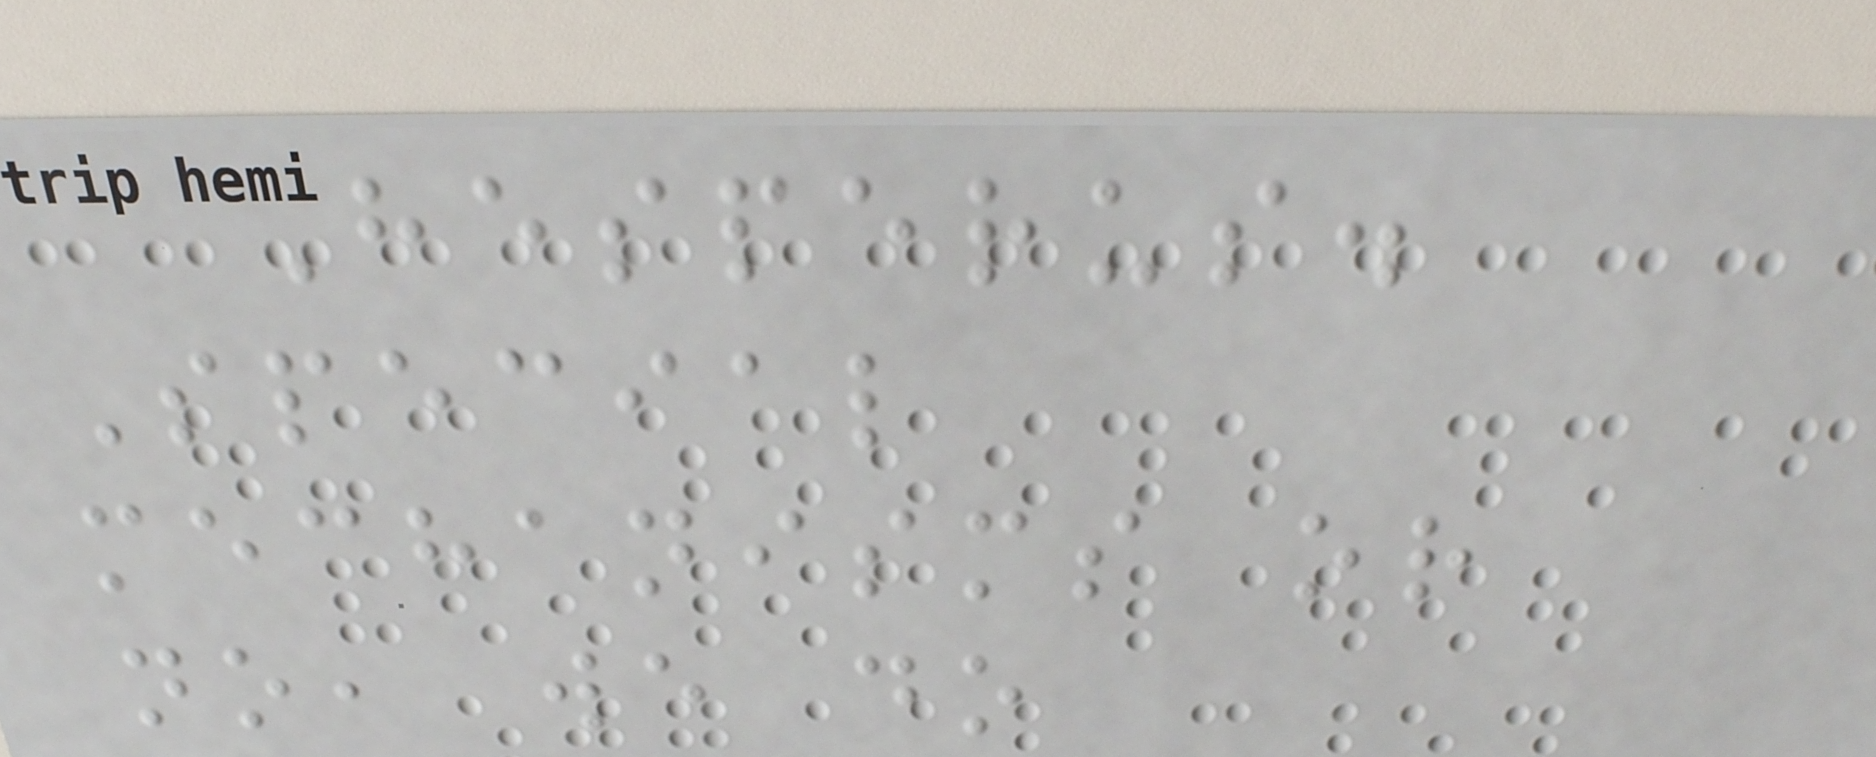Hesperus.
Special
mechanisms or
no, we do
